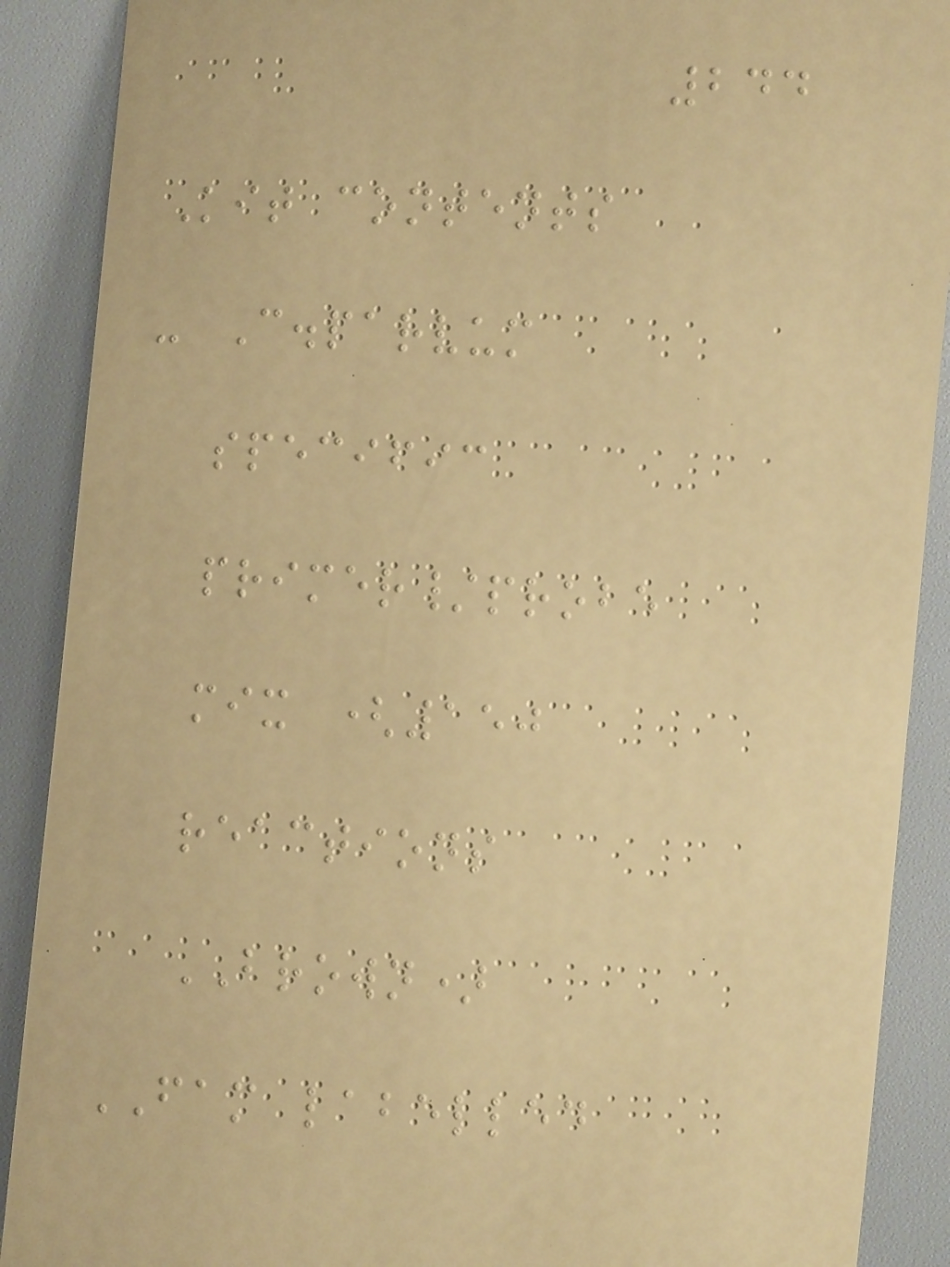244
Kit contents
- C.parvum
specific
primer/probe
mix (150
reactions
BROWN)
FAM labelled
